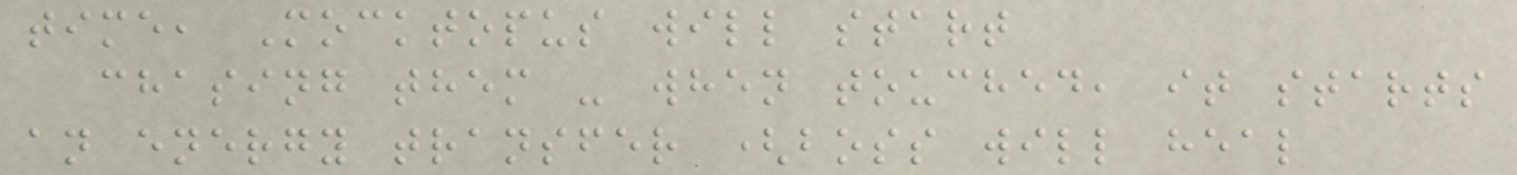time, Mocktopus will start
chasing them - when touched, it starts
an energy transfer (boss will heal
